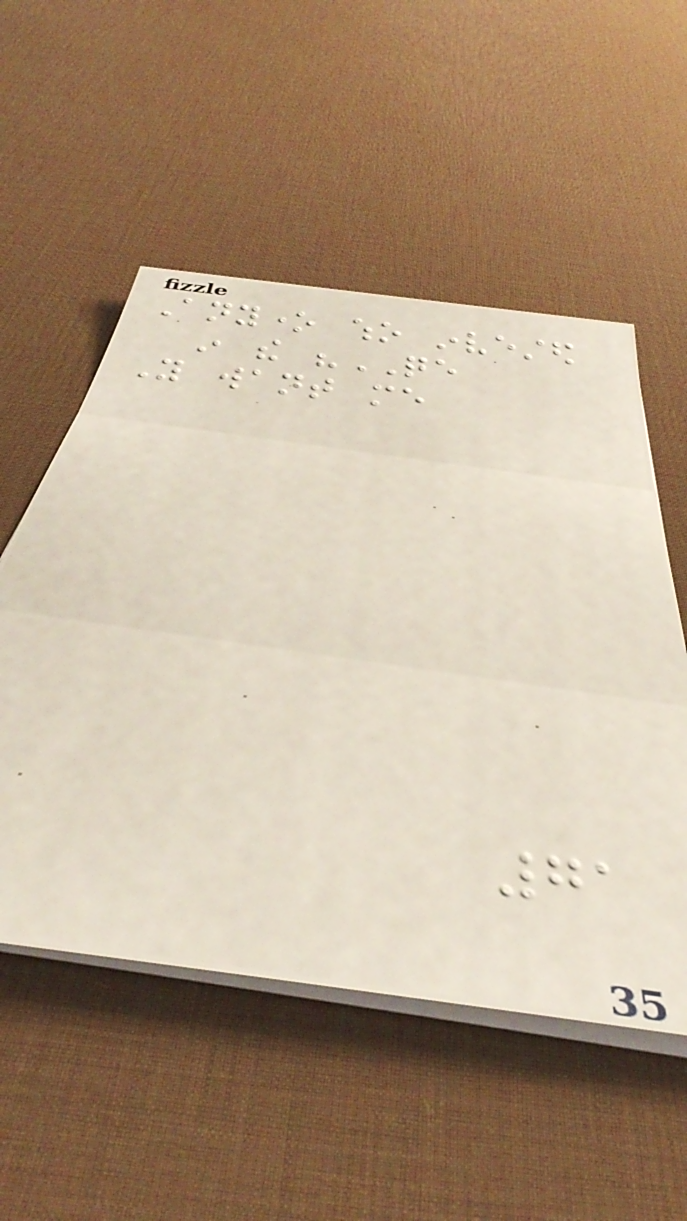Anyone who invested
in the "QE
You want me
71
